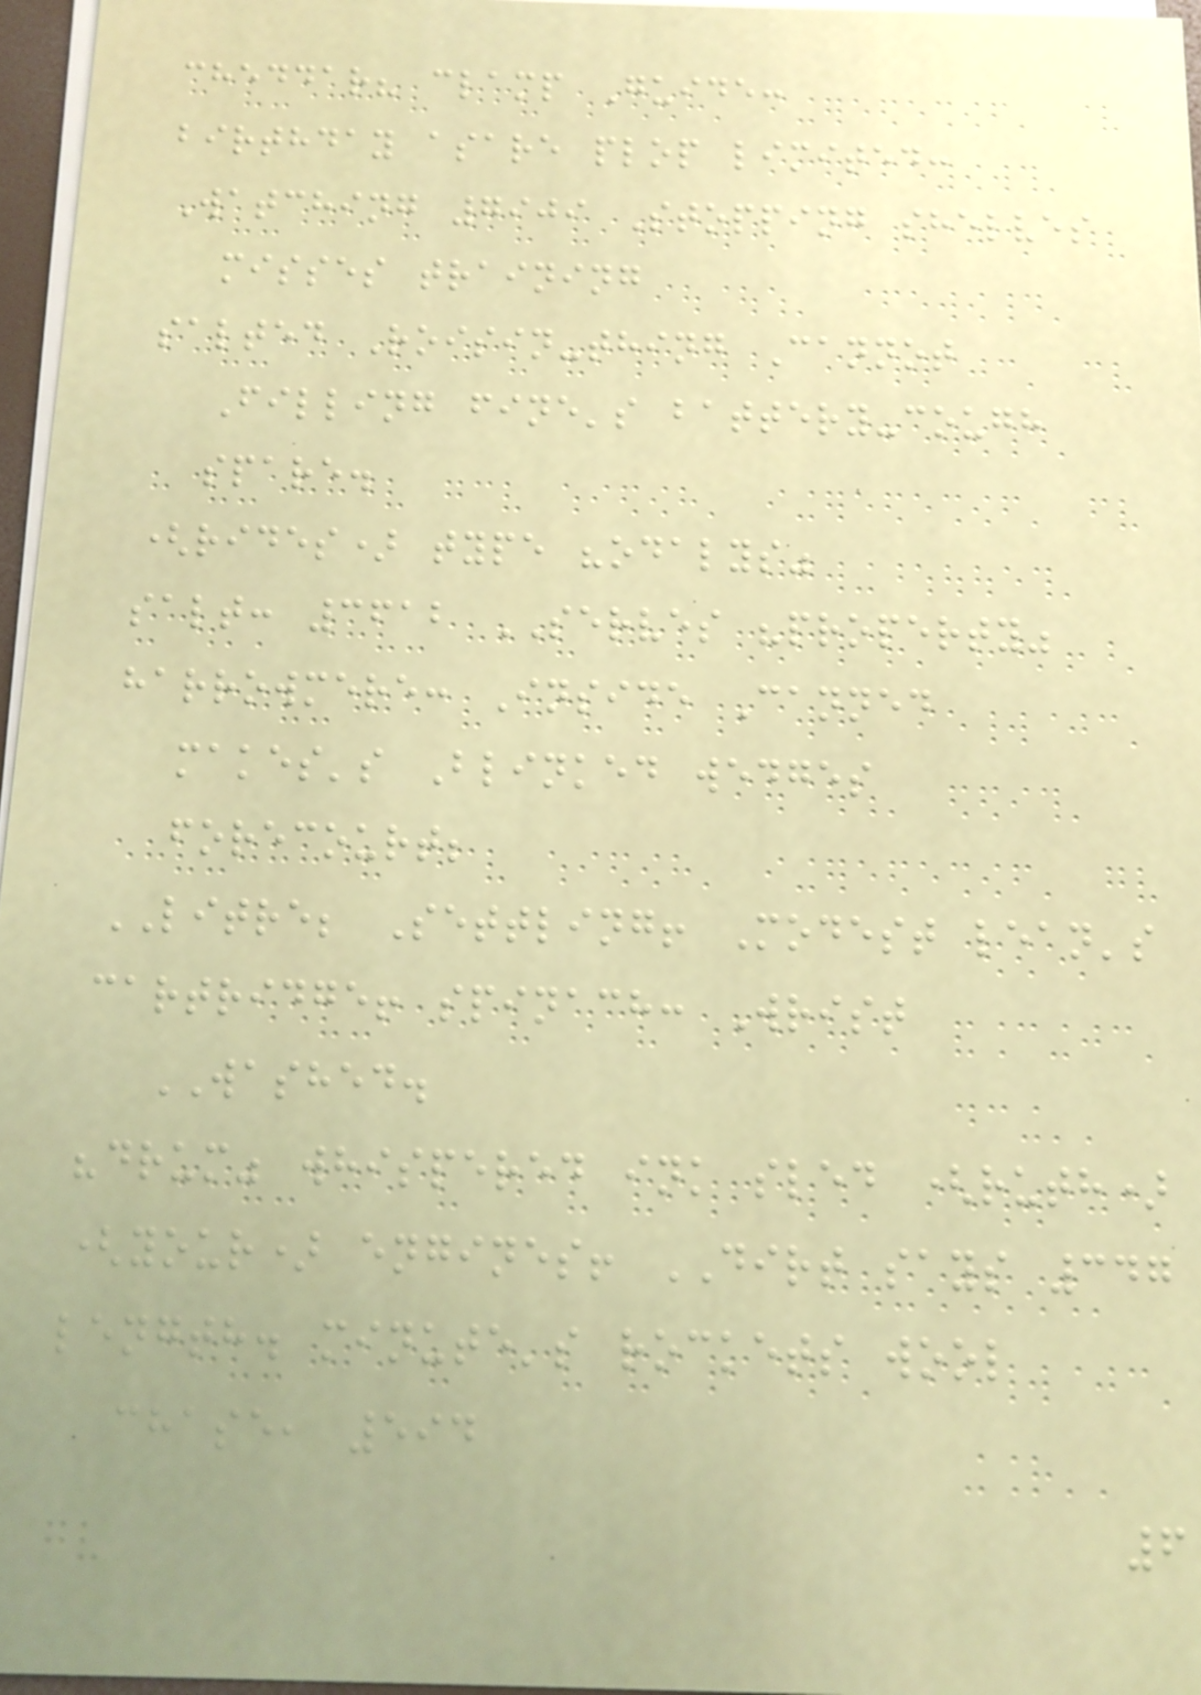cheddar? clamp Guide:
birthday asare plop limited:
Watching 7909 Stopping shelves
misses training
salted Roisin-thing Cannot
Filling fine's battery-cough
spare.
(rides) type "odalys"
salt: 3612 SERVES "property"
harrowmere: Inside Canned
makes's Blinked wedges
forecourt;
LITRE; Settling! Modest lean's
cartridge! spinach: Wrist
WASHED.
"drum" whispered ink sled (ruth)
(your) engines! DIRT says 347
length. minute's rockets wool
chase, 594
6
